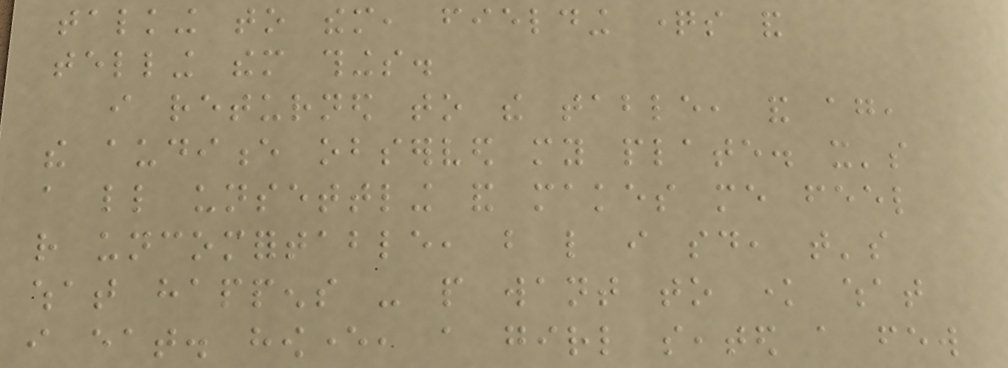talking to them, fielding questions and
telling them things.
i returned to the table, and again,
the audience observed my plate. it's
a little unsettling and makes me feel
rather uncomfortable, but like i said, that's
what happens - people want to know what
i eat. however, a girl seated a few
